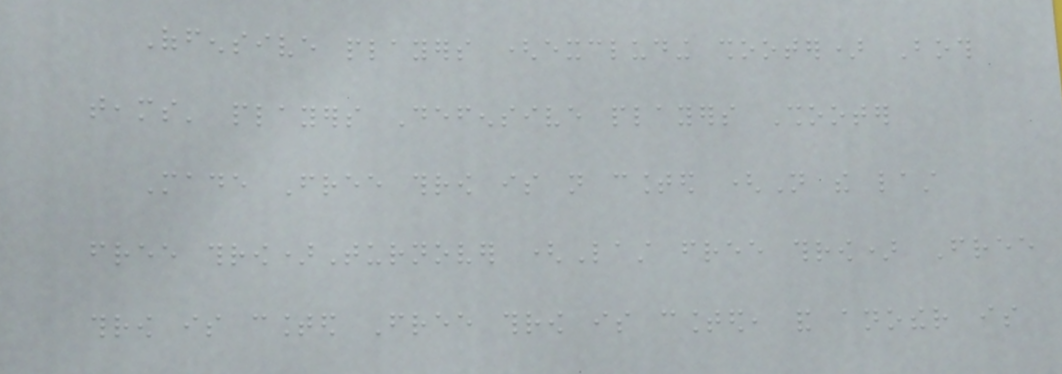Offensive players (excluding shooter) Both
teams' players Defensive players Shooter
Made Free throw is not counted (Not the last
free throw)Turnover (Last free throw) Free
throw is counted Free throw is counted, and another is
